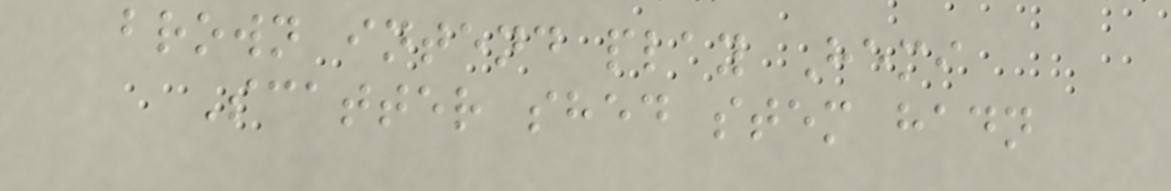brown intend play Hemi
Scatter shed stem hadn
